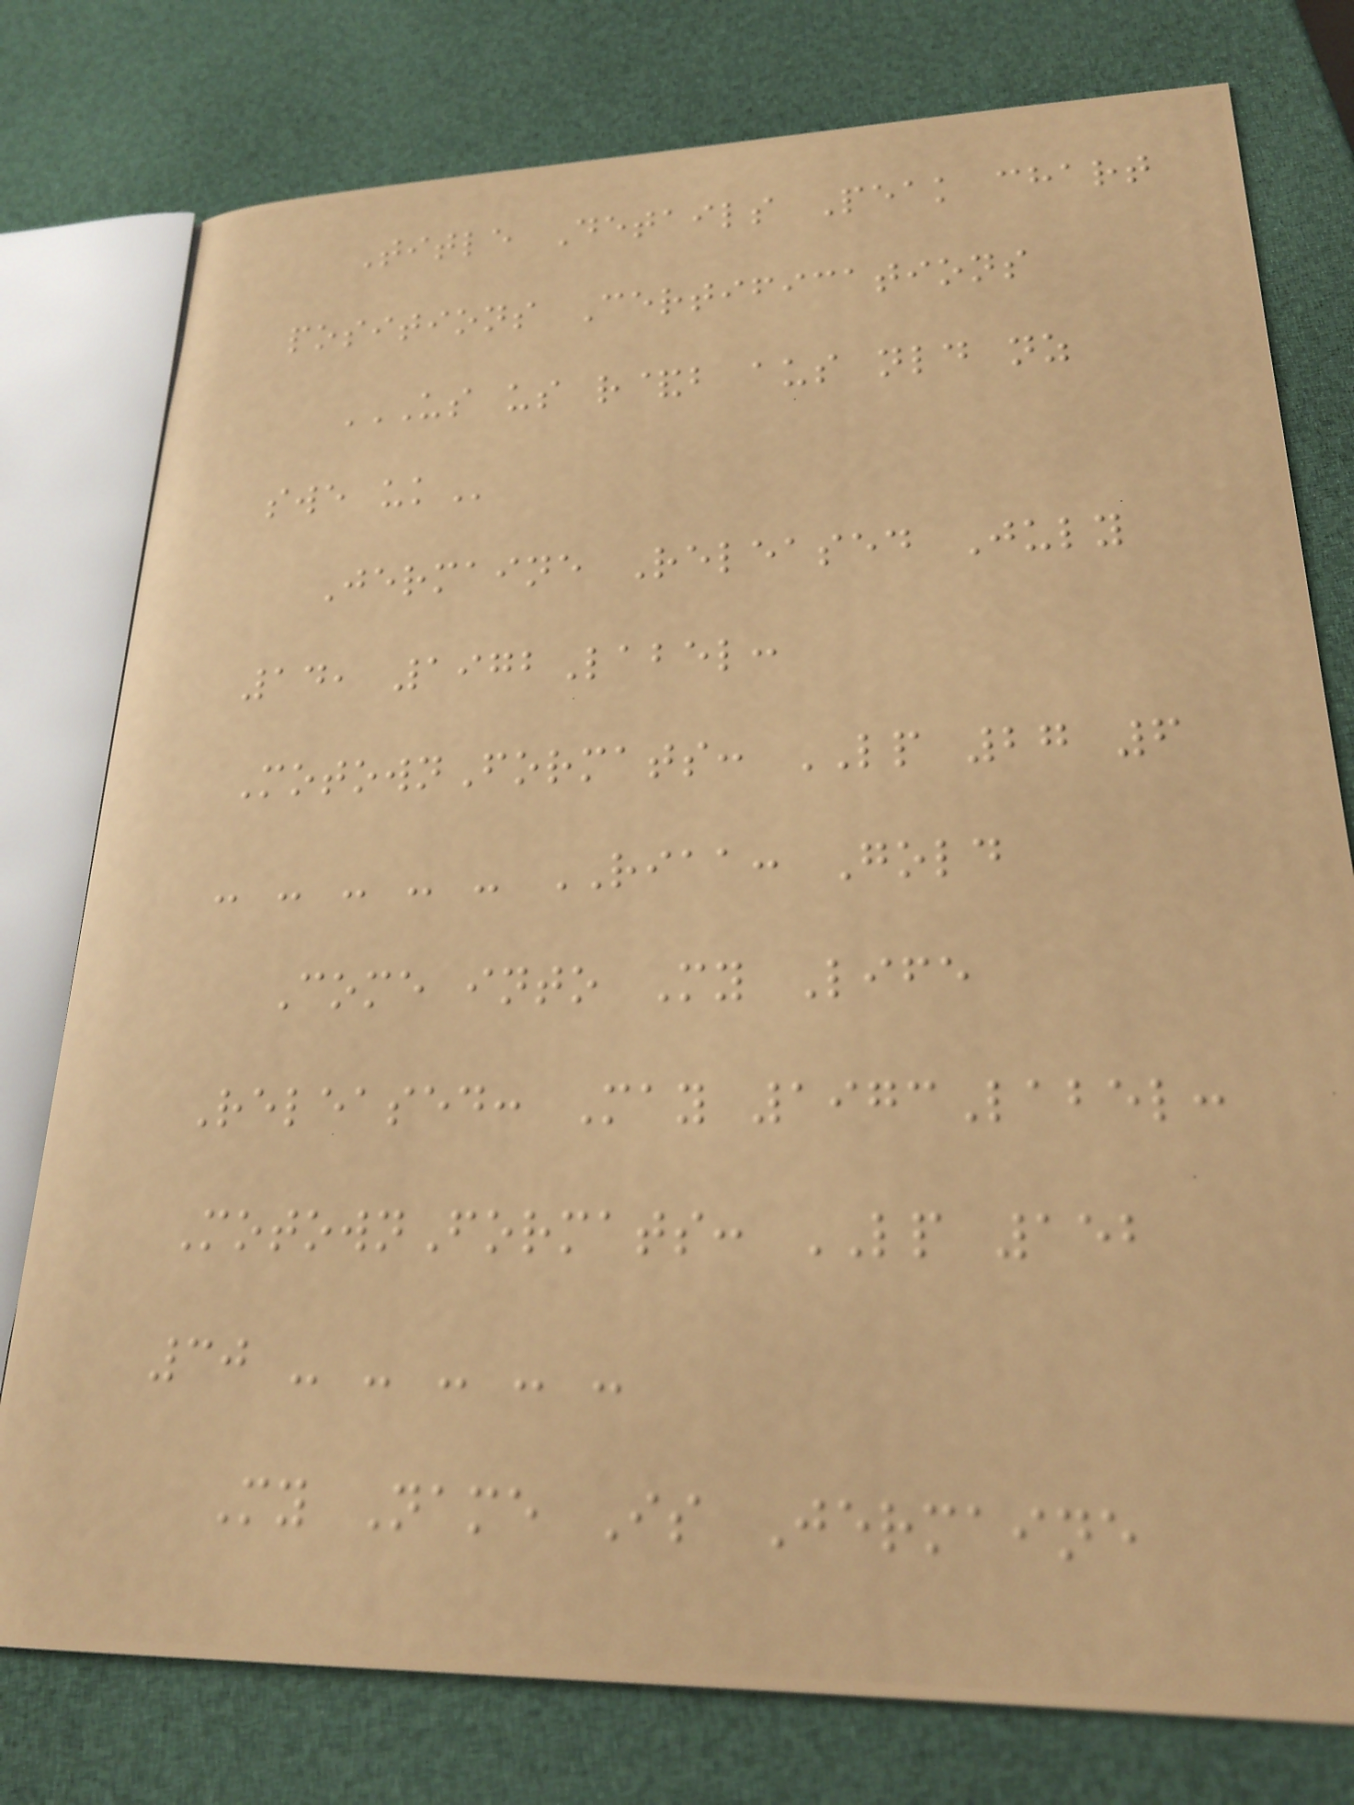Title Details Peak chart
positions Certifications
US US R&B AUS NLD NZ
SWE UK
Jermaine Released July
14, 1972Label:
MotownFormats: LP 27 6
- - - - - RIAA: Gold
Come into My Life
Released: May 1973Label:
MotownFormats: LP 152
30 - - - - -
My Name Is Jermaine
